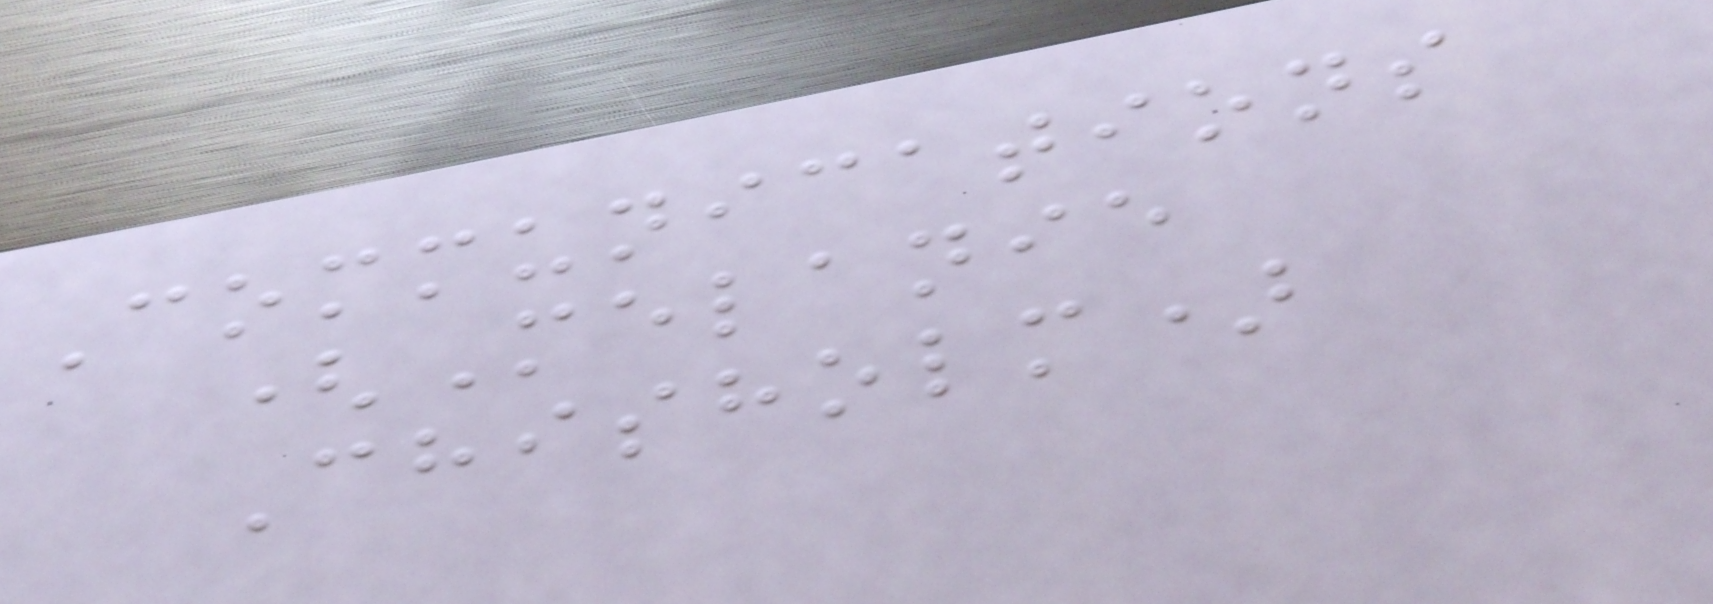Communications
(Melanie
Chisholm)
